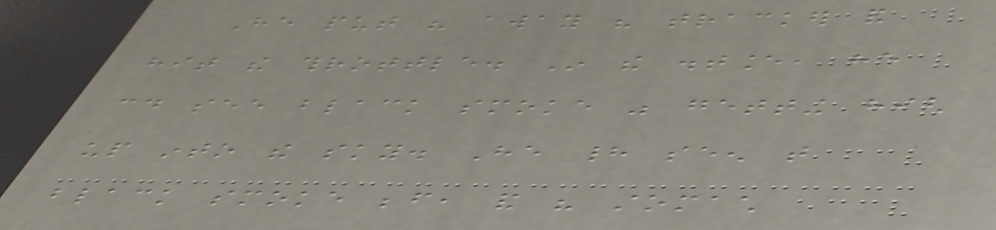He put his away his tracker and
hit the throttle. In the distance, he
could see black smoke was getting high
up into the sky. He had seen that
black smoke before, and his stomach
